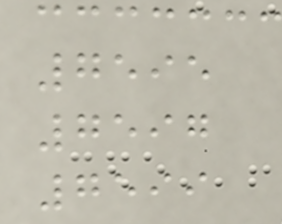7595
7597
7599
